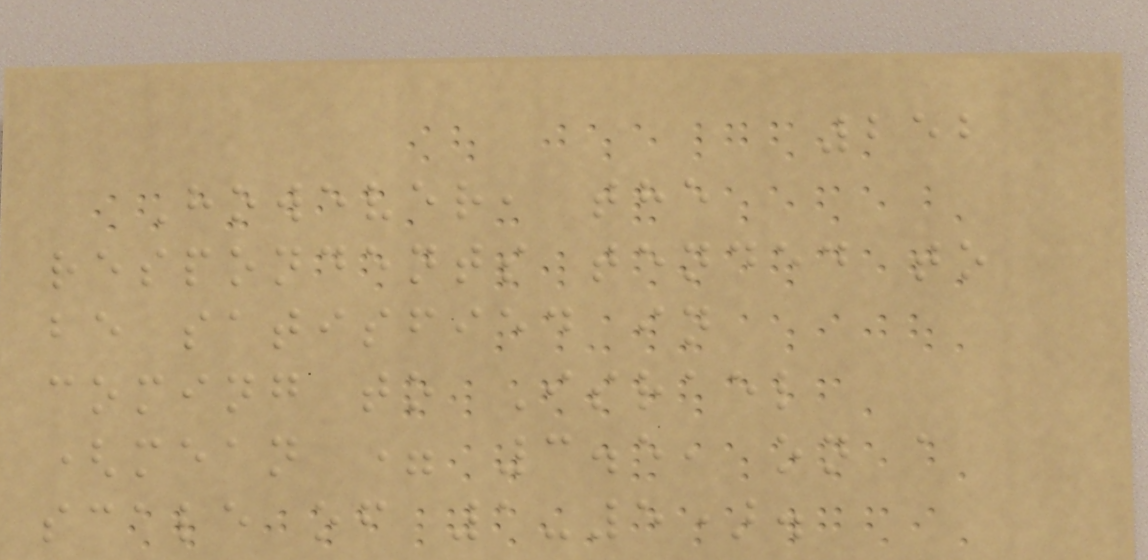252
However, the
respondents tended to
be satisfied in
coming to Israel
(mean = 3.5, on a
scale of 1-5).
